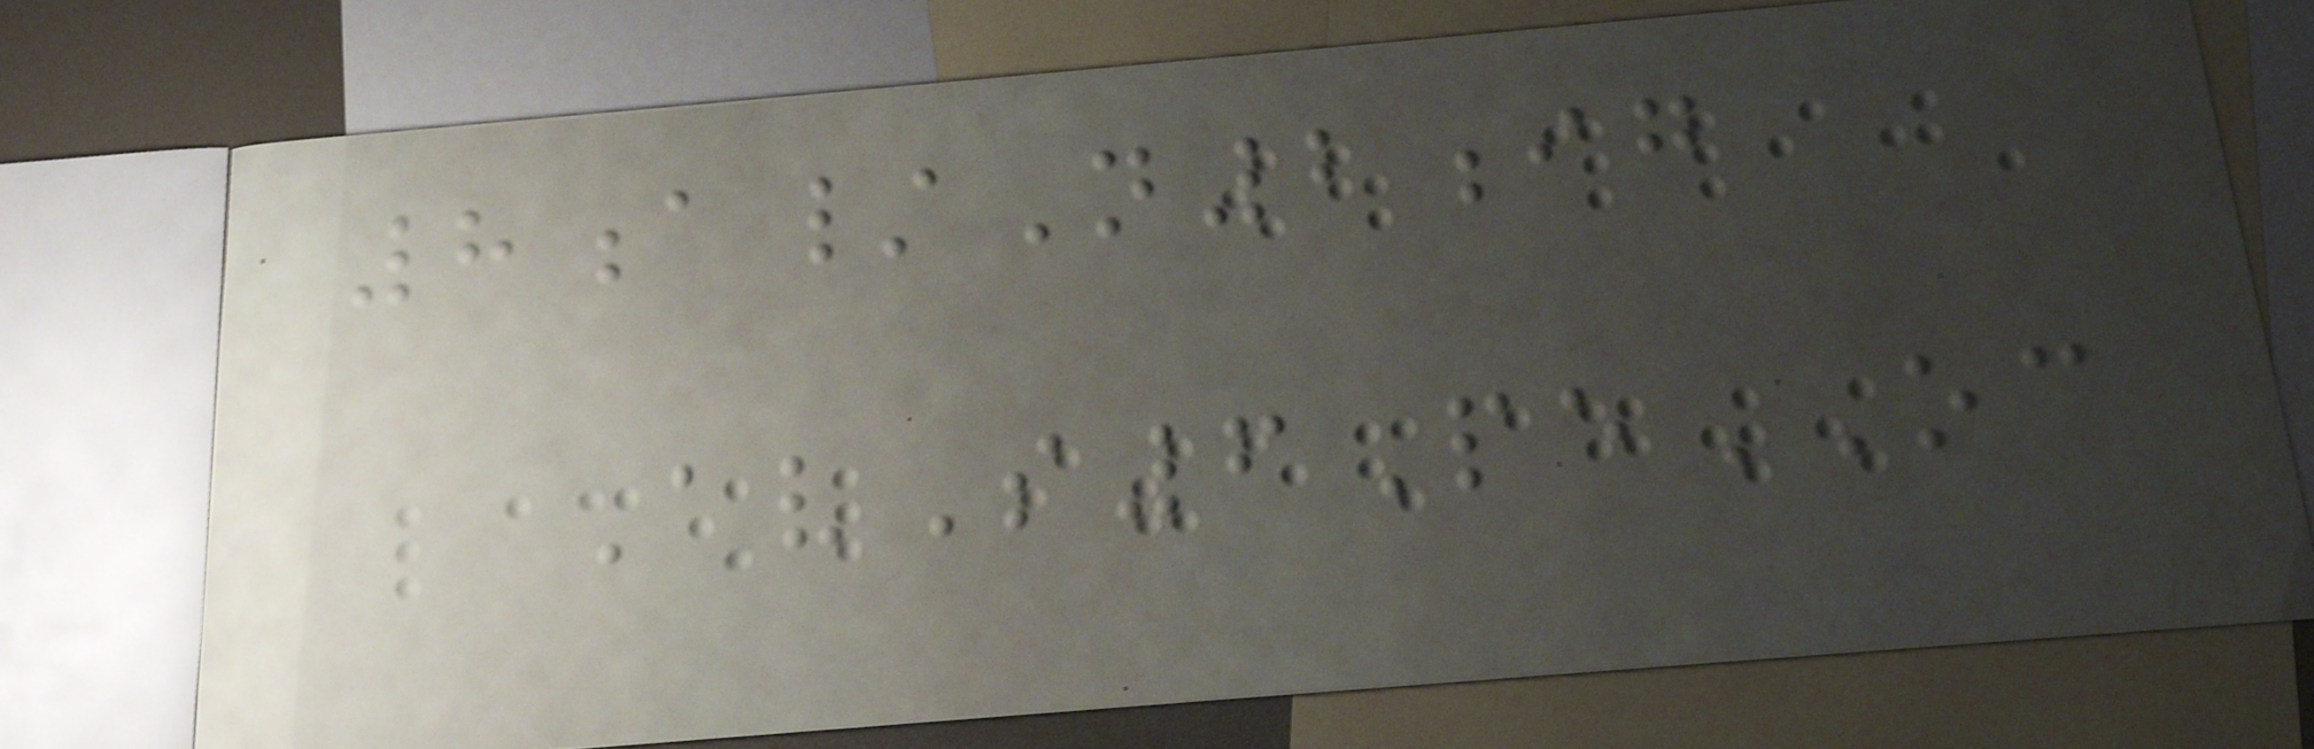8a/N2ig
AvS6PeOC
